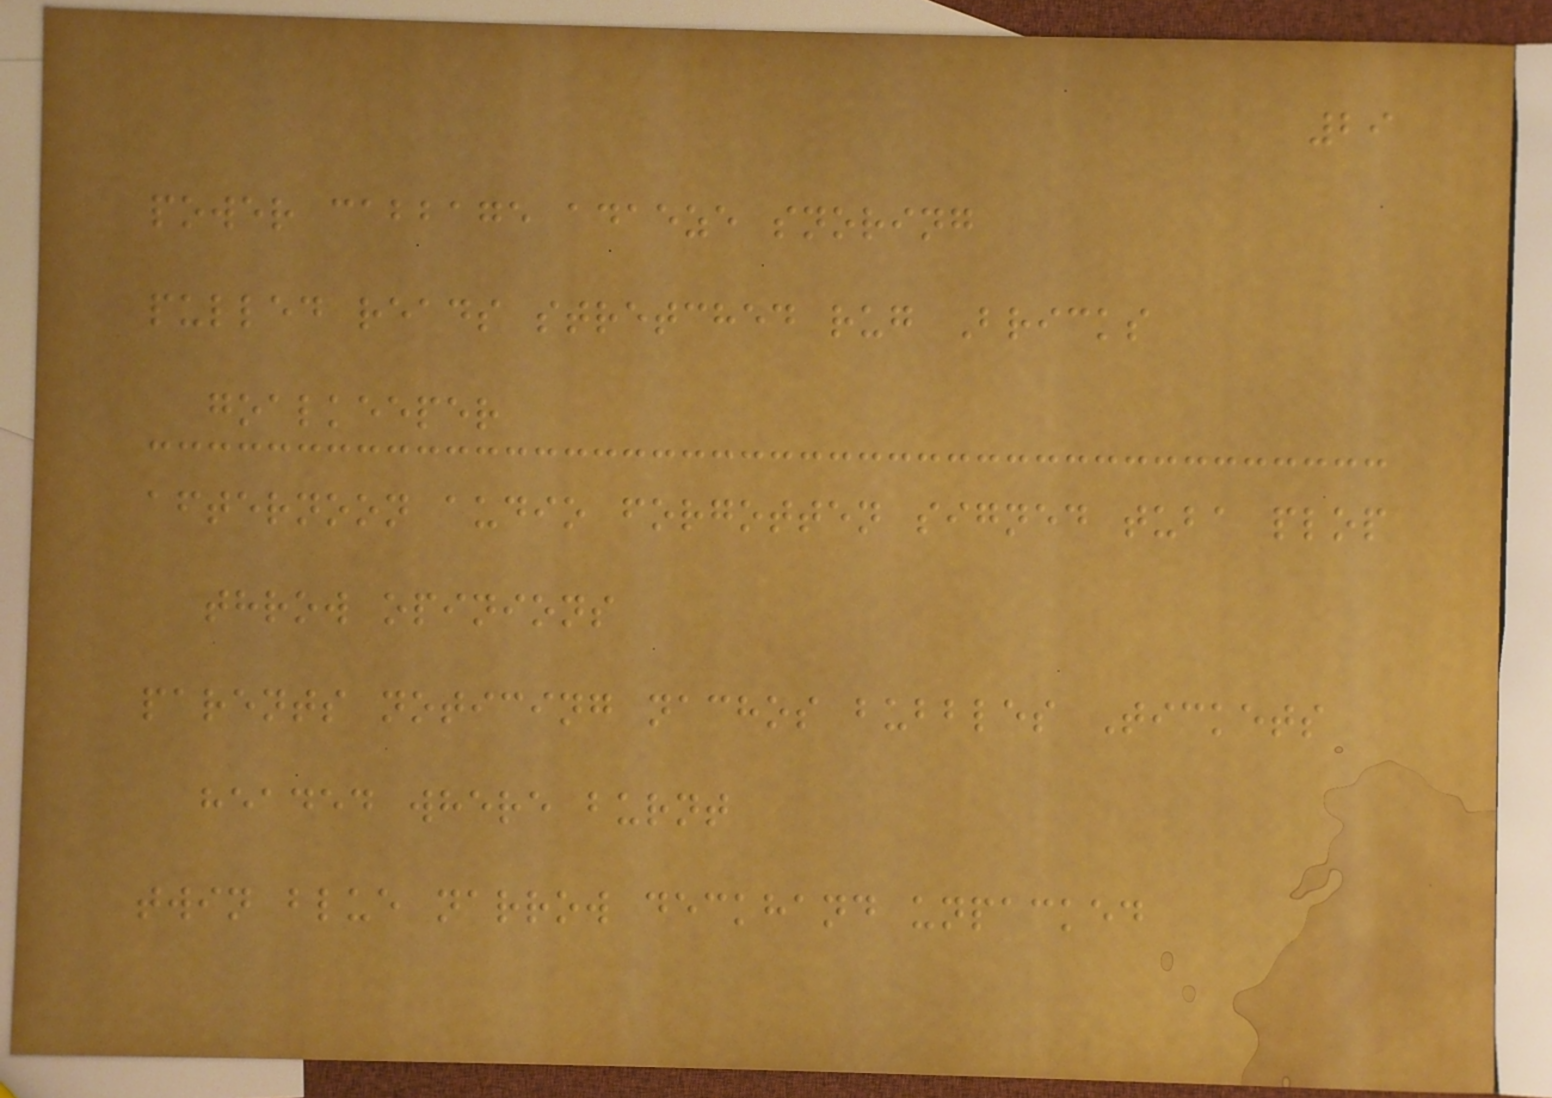29
power cabbage adaeze snoring
pulled reads stretched rug Bricks
goalkeeper
afternoon audio forgotten signed tuba plop
throw opinions
parents noticing nachos bubbles Tickets
headed where burnt
twin blue narrow deckhand unpacked
